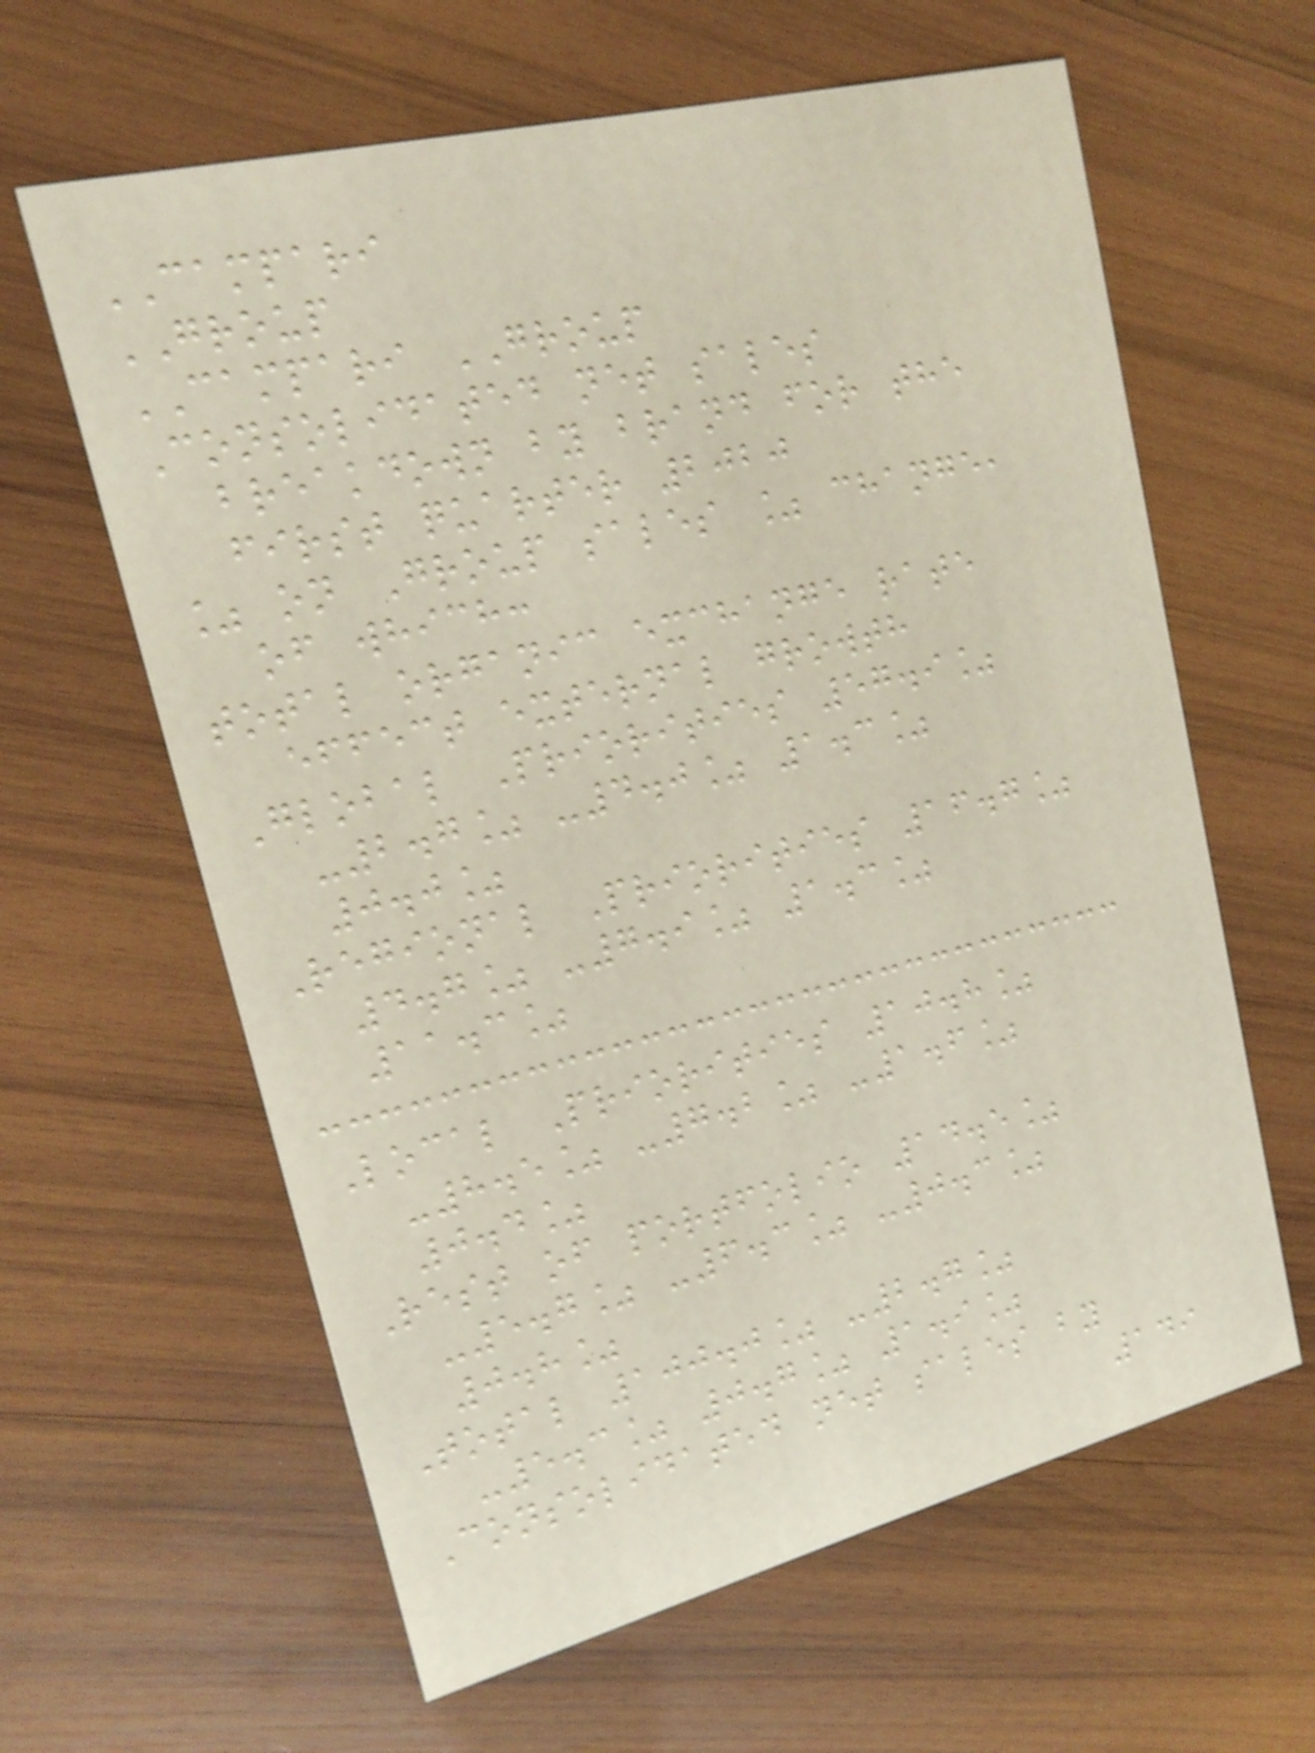CAMPARI
GROUP
CAMPARI GROUP
Consolidated net sales
breakdown by brand for the
first quarter 2020
% on Group sales % change,
of which:
total organic exchange rate
effect external growth
Global Priorities 57.9%
-2.7% -4.0% 1.3%
0.0%
Regional Priorities 16.7%
4.7% -7.9% 1.3%
11.3%
Local Priorities 10.8%
-8.5% -7.2% -1.6%
0.4%
Rest of portfolio 14.5%
-5.7% -6.3% -0.3%
0.8%
Total 100.0% -2.7%
-5.3% 0.7% 1.9%
Consolidated net sales by
149
